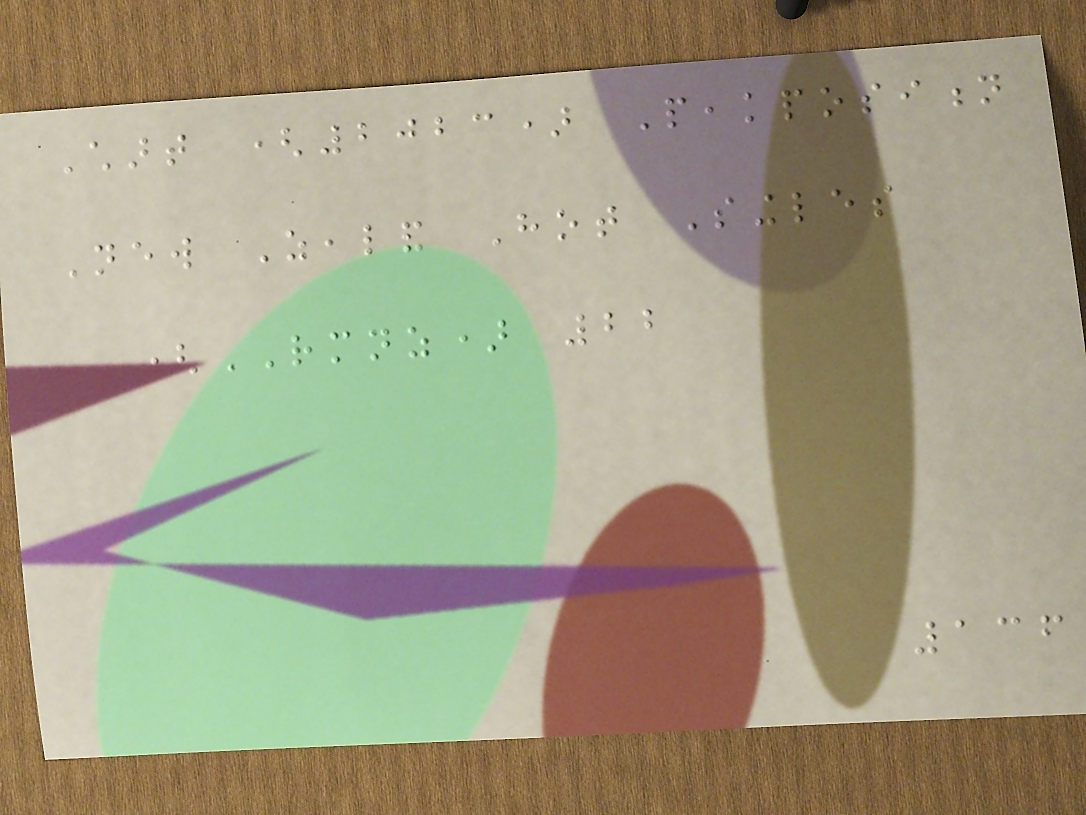Chart (2023) Peakposition
New Zealand Hot Singles
(RMNZ) 22
136
